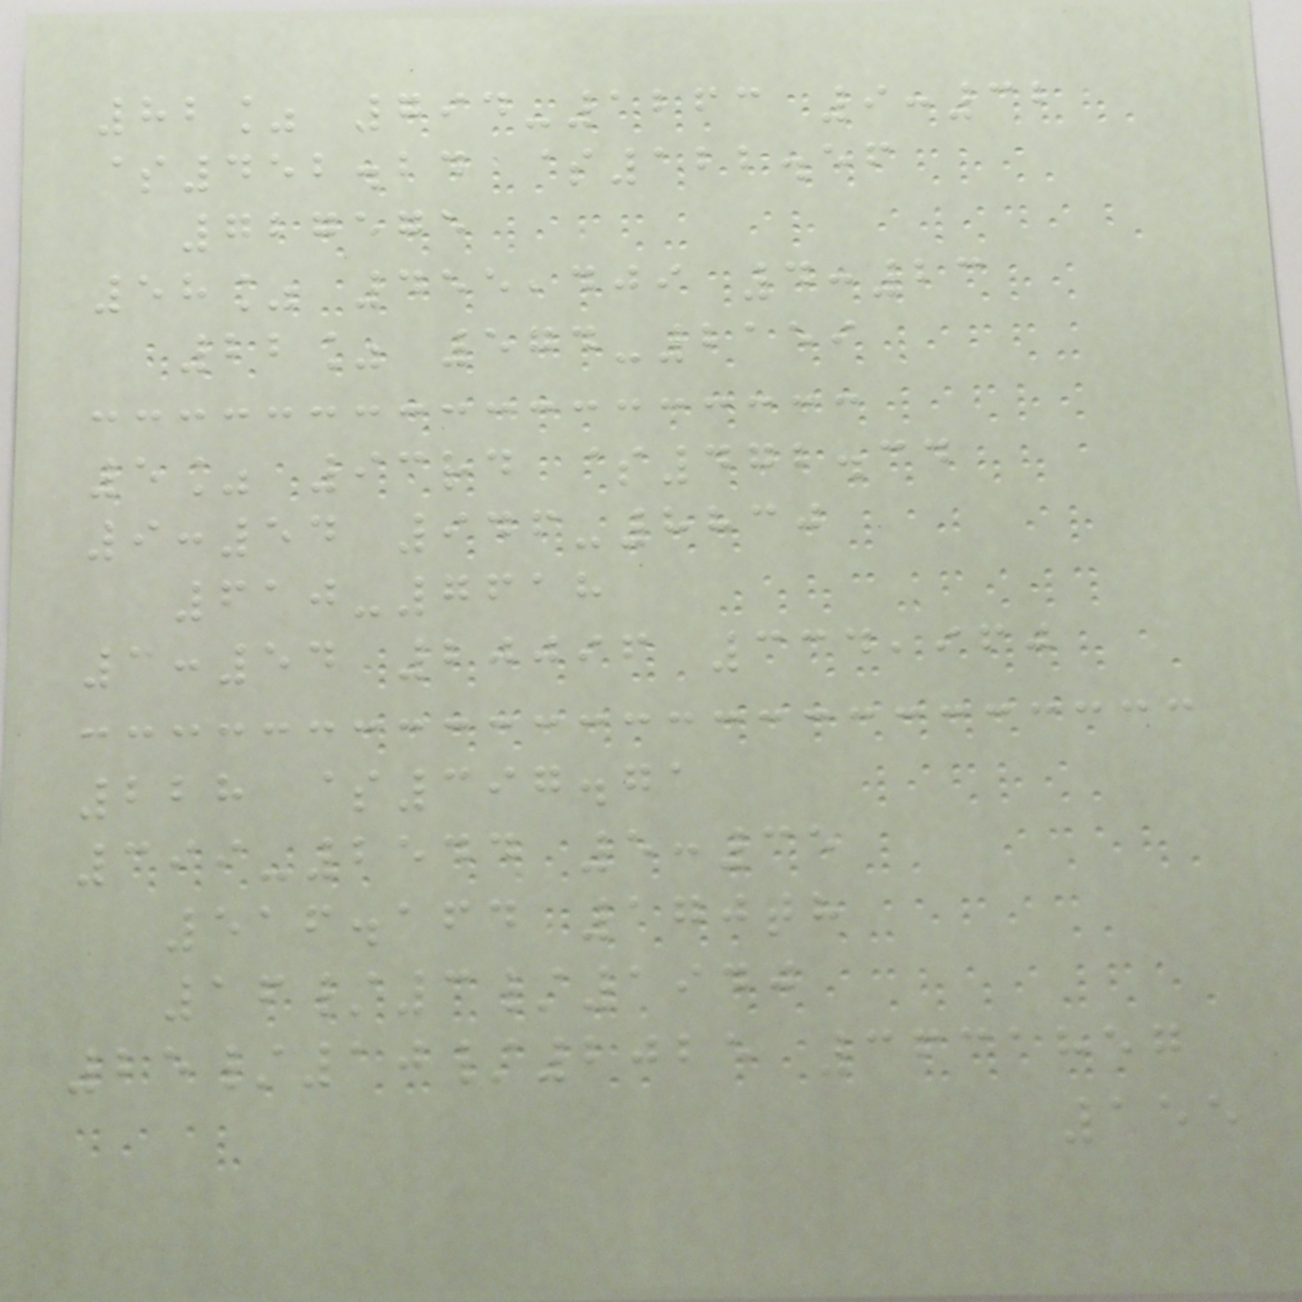82% 794-1263 9:32
$452.24 $122.56
727575
58% 455,409 4:23
22% 574-2159
5% 93rd $472.34
9:54 946-8830
610-7618
3:54 20096 334,960
228 $397.71
399-2544 5:35
516.164 170th
16/3/1940
25/10/2025 3631857
155
